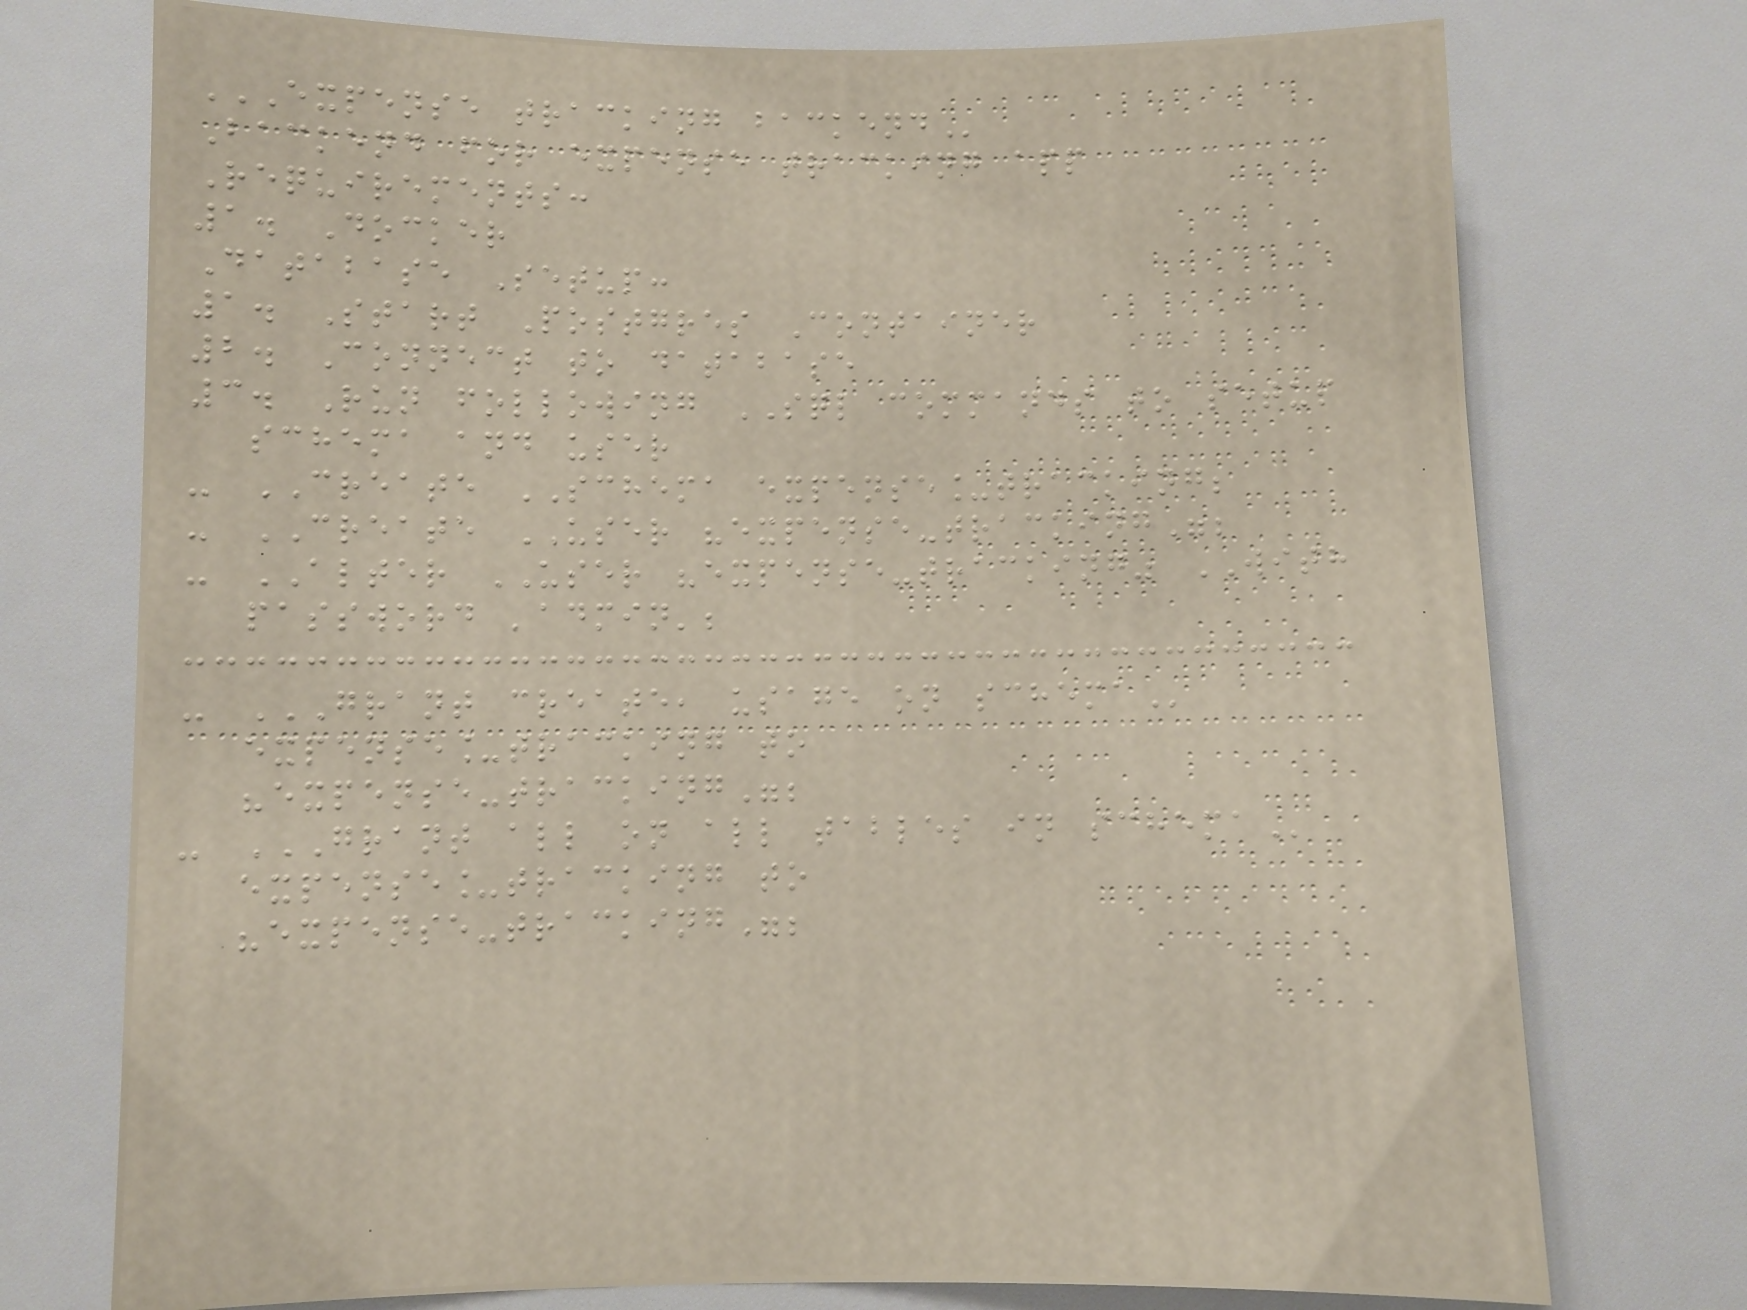EXPENSE TRACKING BACKEND
Backend for expense tracking app
Requirements:
1. Docker
Database Setup:
1. Start Postgres Container
2. Connect to database
3. Run following SQL commands to setup
schema and user
- CREATE SCHEMA expense_tracking;
- CREATE USER "expense-tracking";
- ALTER USER "expense-tracking" WITH
password 'admin';
- GRANT CREATE, USAGE ON SCHEMA
expense_tracking to
"expense-tracking";
- GRANT ALL ON ALL TABLES IN SCHEMA
expense_tracking to
"expense-tracking";
